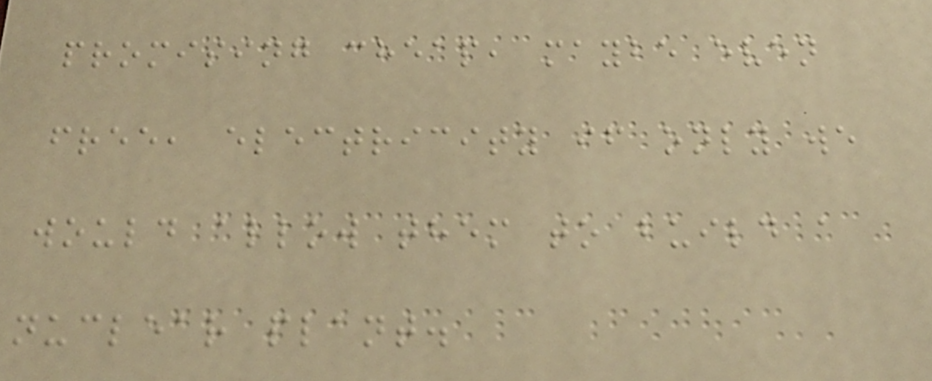promising cheap, maybe even
free, electricity if only we
would allow them to build a
nuclear plant.
